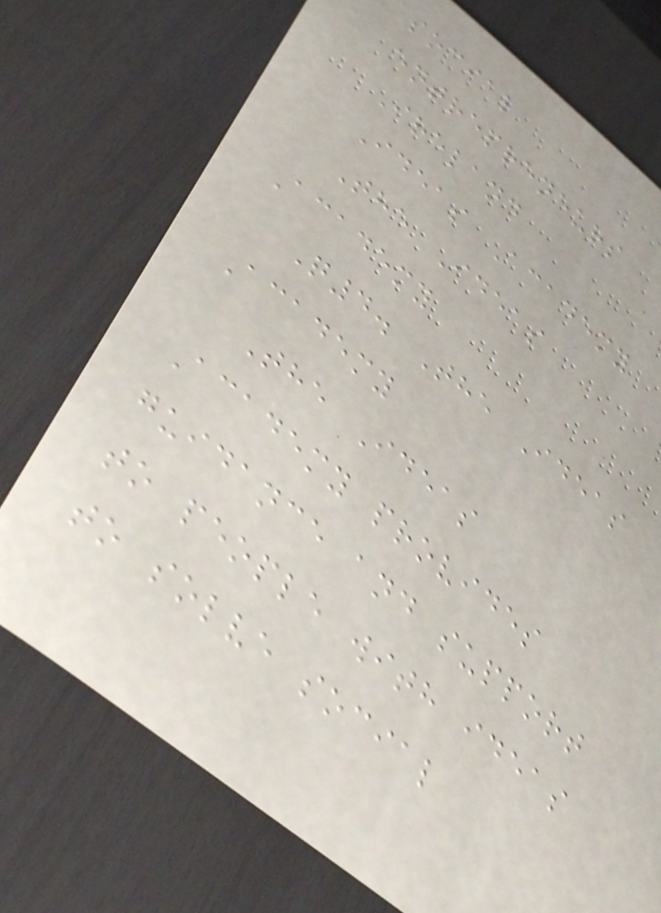social
entrepreneurs
Ireland
Ideas Academy
The Ideas
Academy
Q4. The Ideas
Academy
The Ideas
Academy provides
guidance and support
to people with ideas
to solve social
